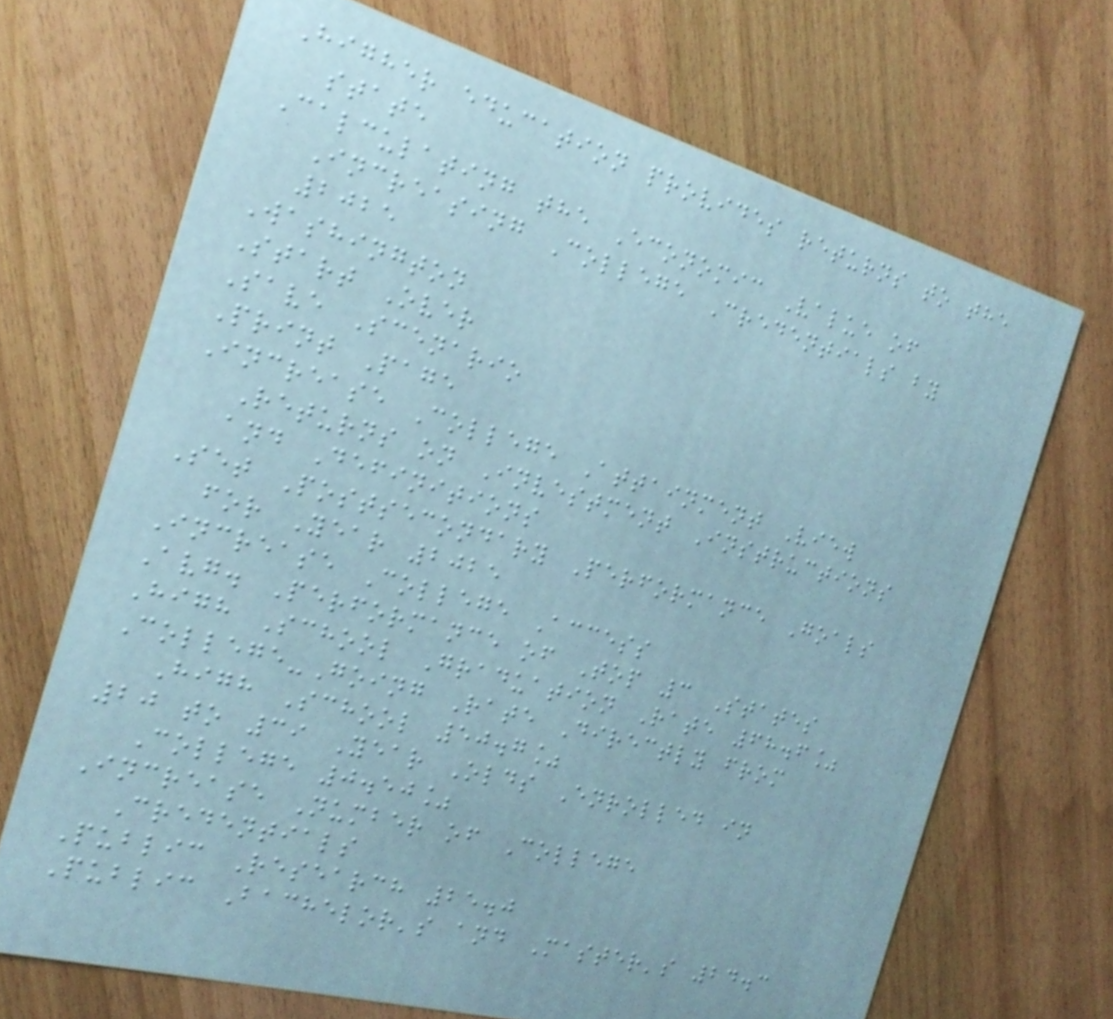Higher education provides returns to the
state
Calculating the Economic Value of
Increasing College Credentials by
2025
Washington
Start Over
Save Scenario
Print Page
Increase College Attainment View
Returns on Investment Instructions
and Definitions
Set Postsecondary Performance Goals
for Year 2025
Increase College Access
Avg. Performance of Top 3 States
High School Graduation Rate 68.6%
College-Going Rate Directly from
High School 50.7%
20 to 39 Year Olds Enrolled in
College 0.50%
Increase Number of College
Credentials
Public Research 25.0
Public Bachelor's and Master's 24.3
